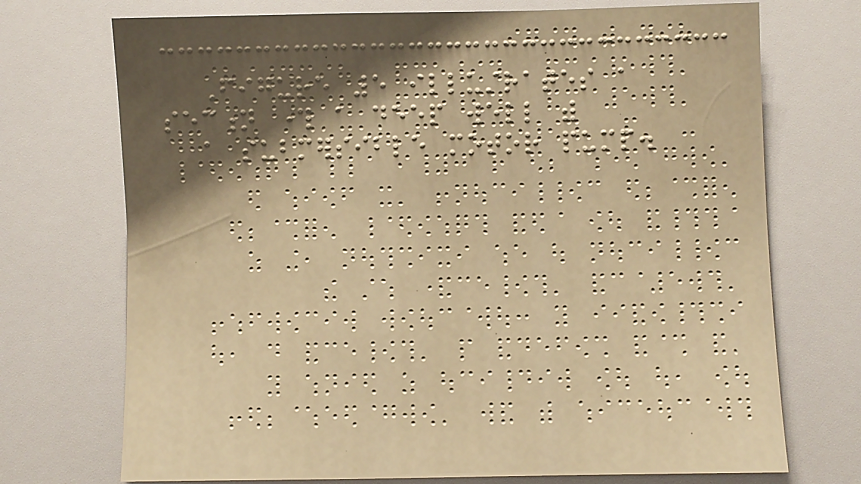Figure 5 illustrates a
section through a deep well with
a submersible motor pump.
